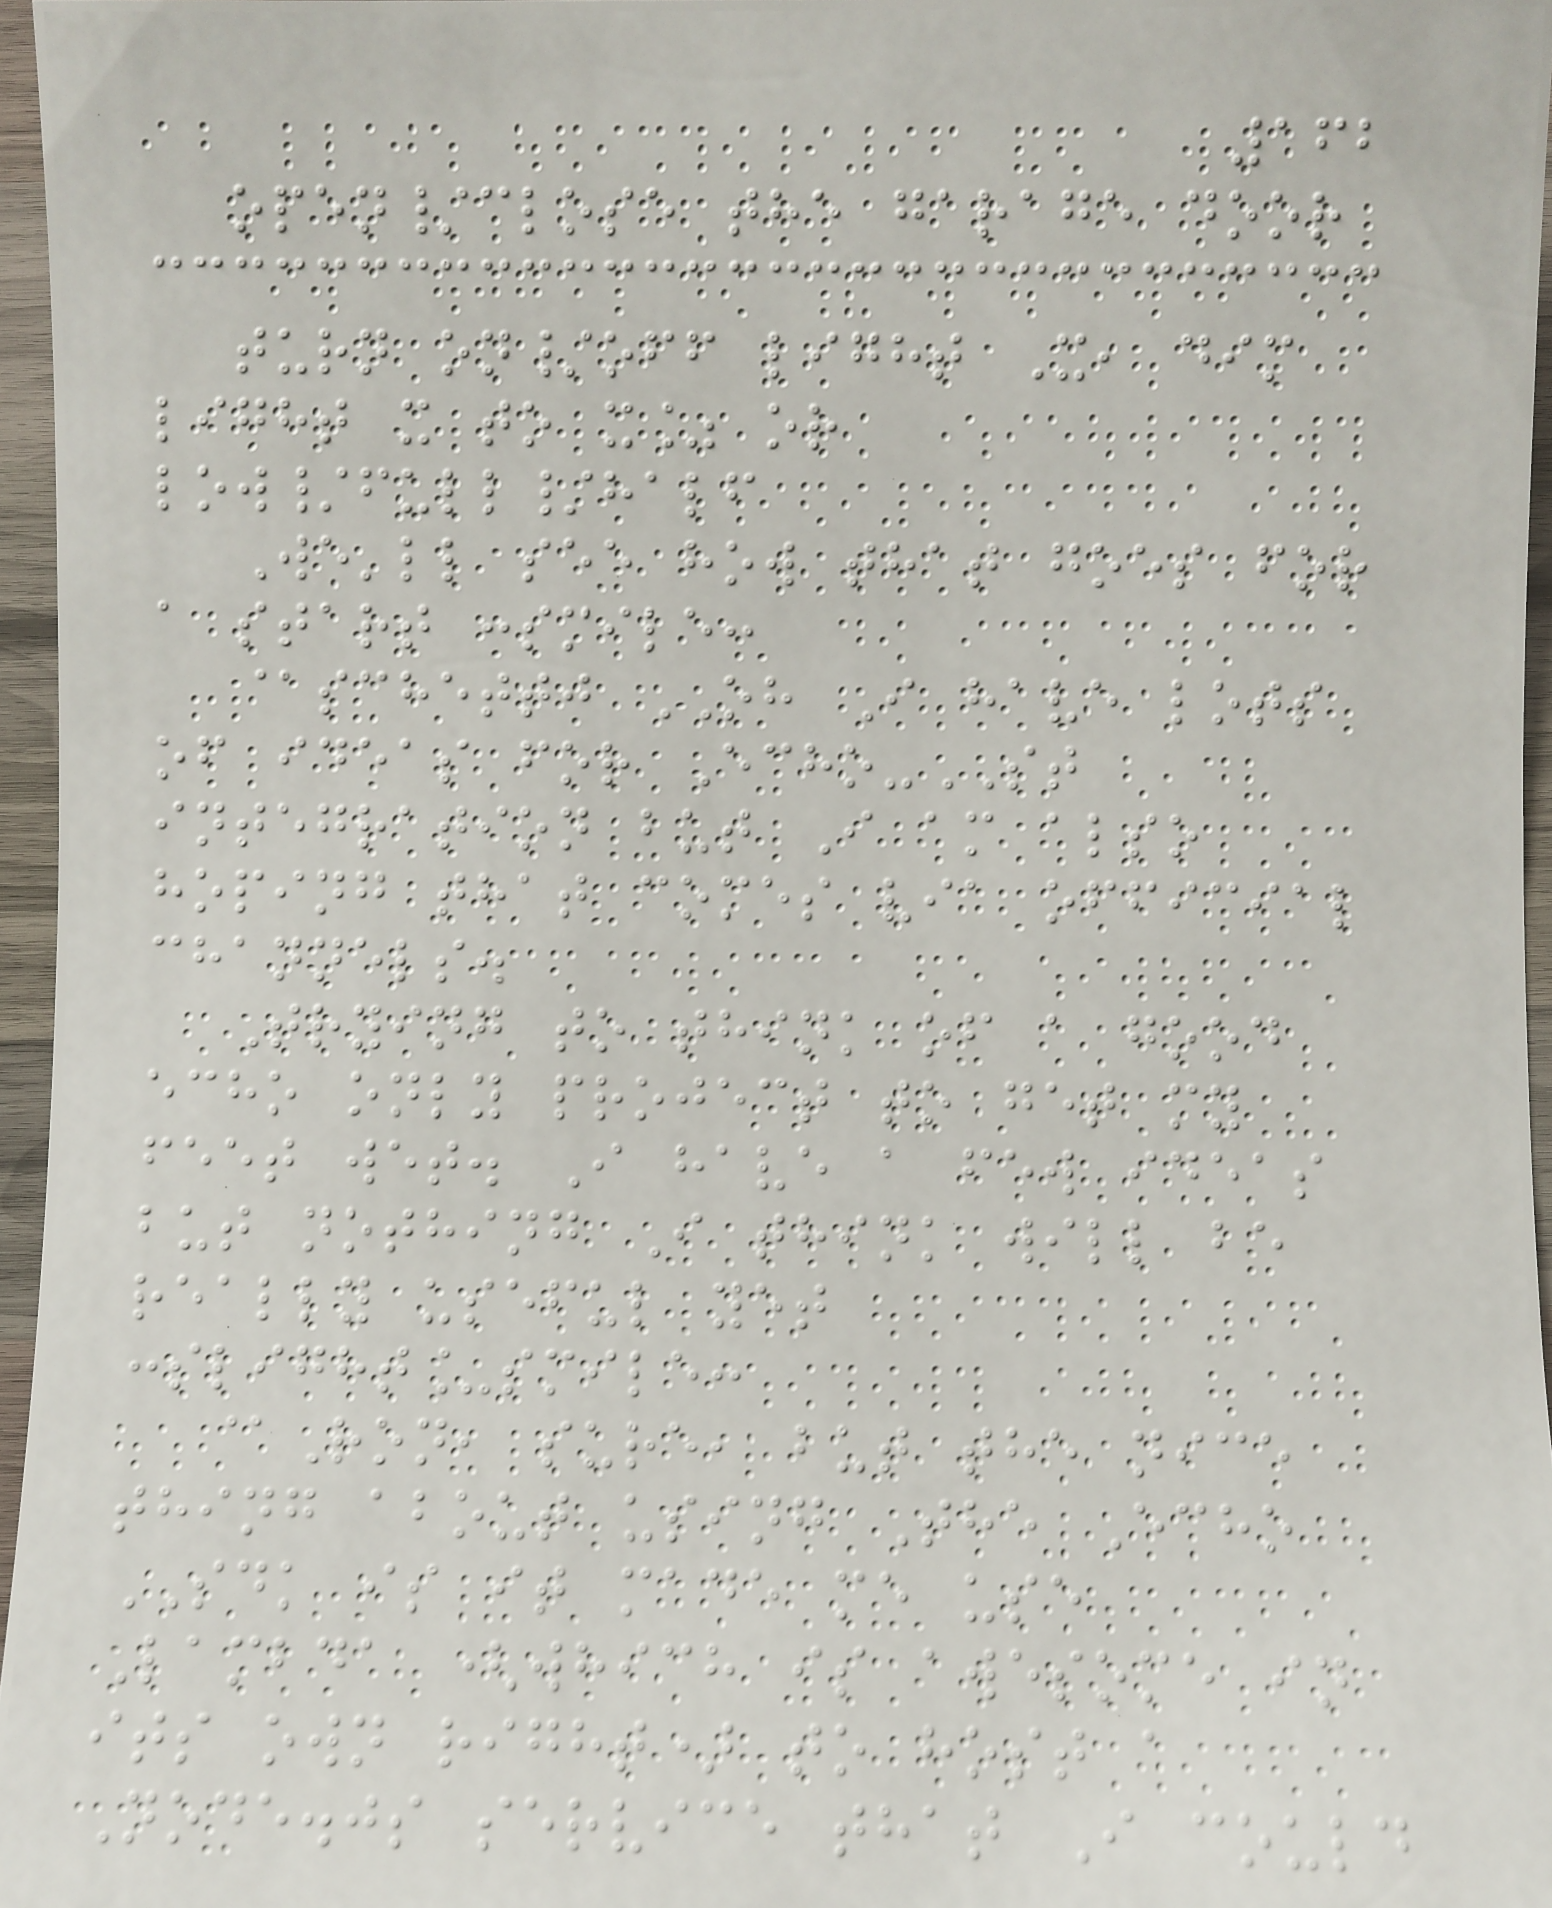162
open/close the garage door
turn on/off light X, dim
light x to x% or
low/full/half
We'll see how that goes for
a start :smile:
@schettj OH I have lots
of ideas for Echo-ST
integration but I am also
hoping that comes via official
channels.
Trying to think of a good
echo only project to get my
feet wet. I have a few ideas
but nothing I think will be
really useful yet
:slight_smile:
@Ron, sure, but the nice
thing about using The Echo
SDK is it made me use
Lambda (which is awesome in
its own right) to host a
Node.js service that I could
